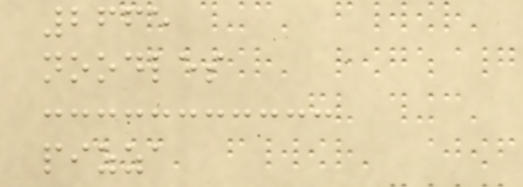2665
noodles
pizza
